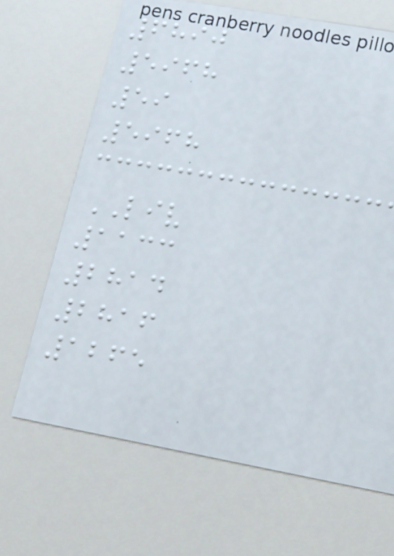6890
5968
59
5968
LIV
1133
2814
2816
1265
